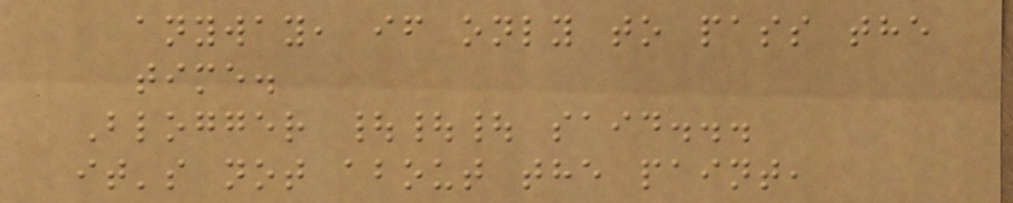anyway, if only to pass the
time.
Blogger ||| said...
it's not about the paint,
